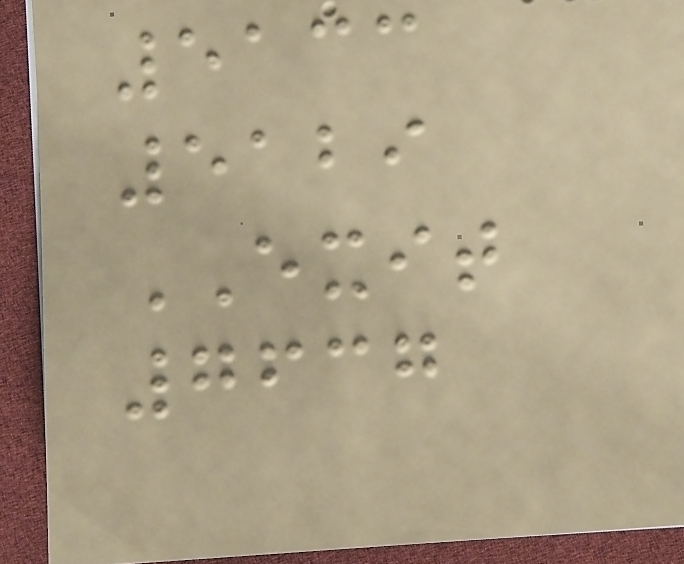5133
5129
EXIT
7637
